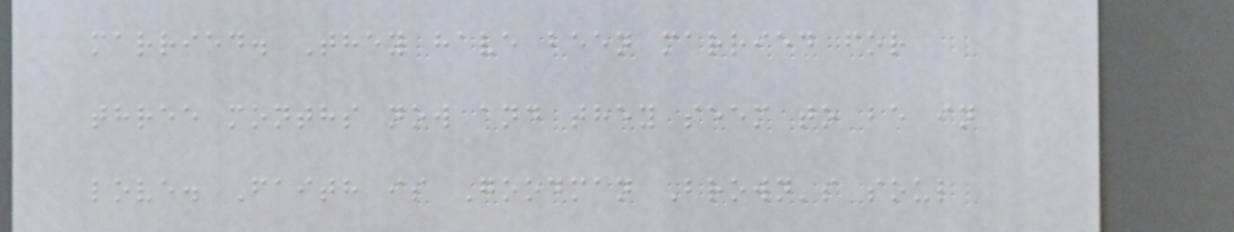married. They have been married for
three months now and they seem to be in
love. Faith is Goodman Brown's soul
